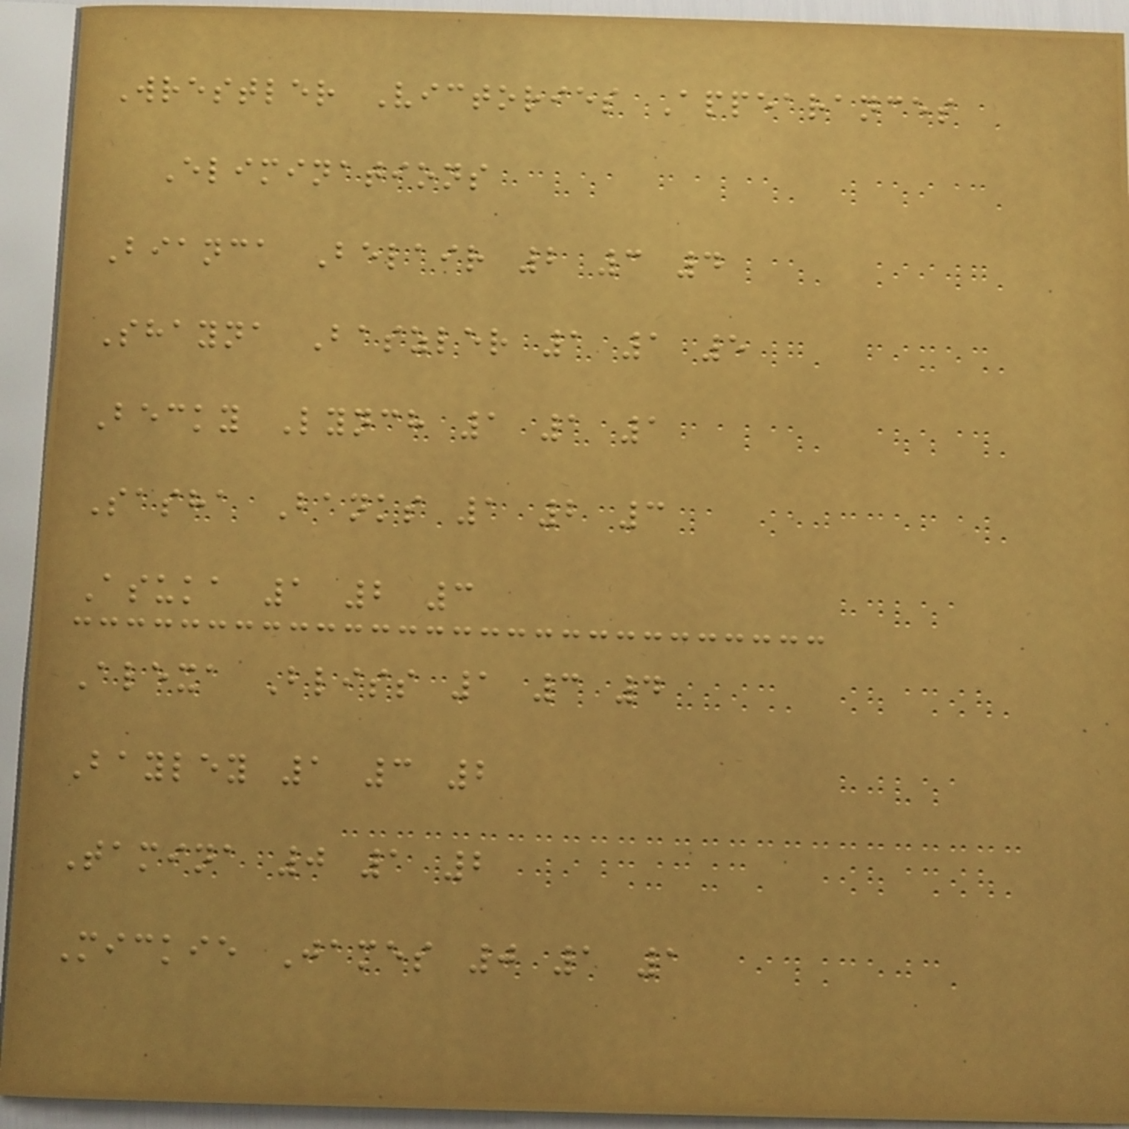Wrestler Victories Appearances
Eliminations
Bianca Belair 2 3 4
Shayna Baszler 1 1 5
Becky Lynch 1 1 1
Sasha Banks 1 2 3
Asuka 1 2 3
Alexa Bliss 1 3 4
Bayley 1 3 2
Tamina 0 1 2
Mickie James 0 1 1
